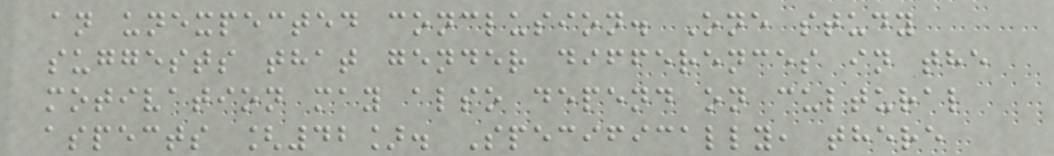an unexpected conclusion. One study
suggests that gender differences in the
motivation may also depend on cultural
aspects [42]. Specifically, there
